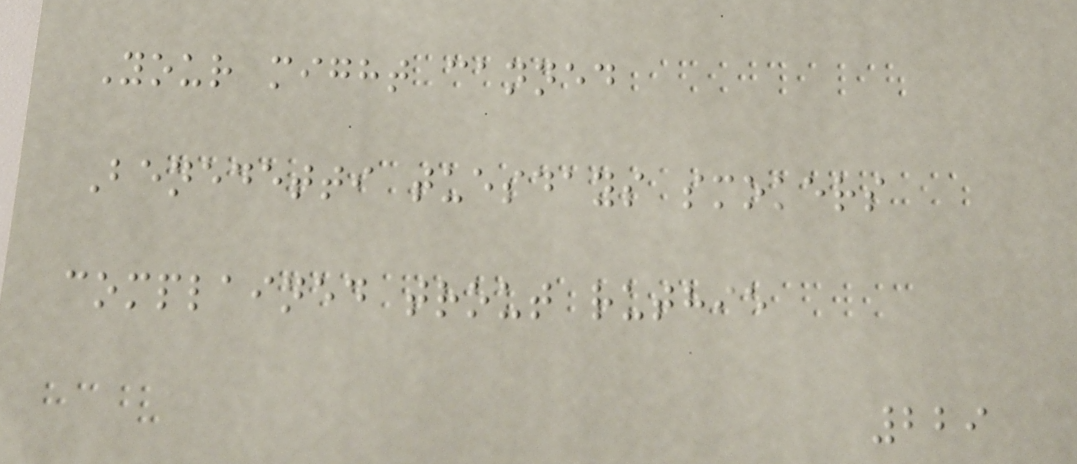Your might canned
Benedetti tuesdays smokers
complained trout ruthie
229
